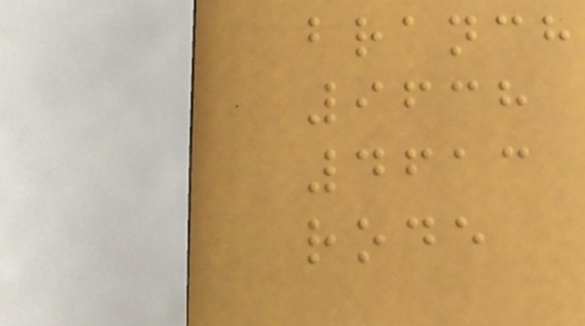branch
9638
4613
rode
